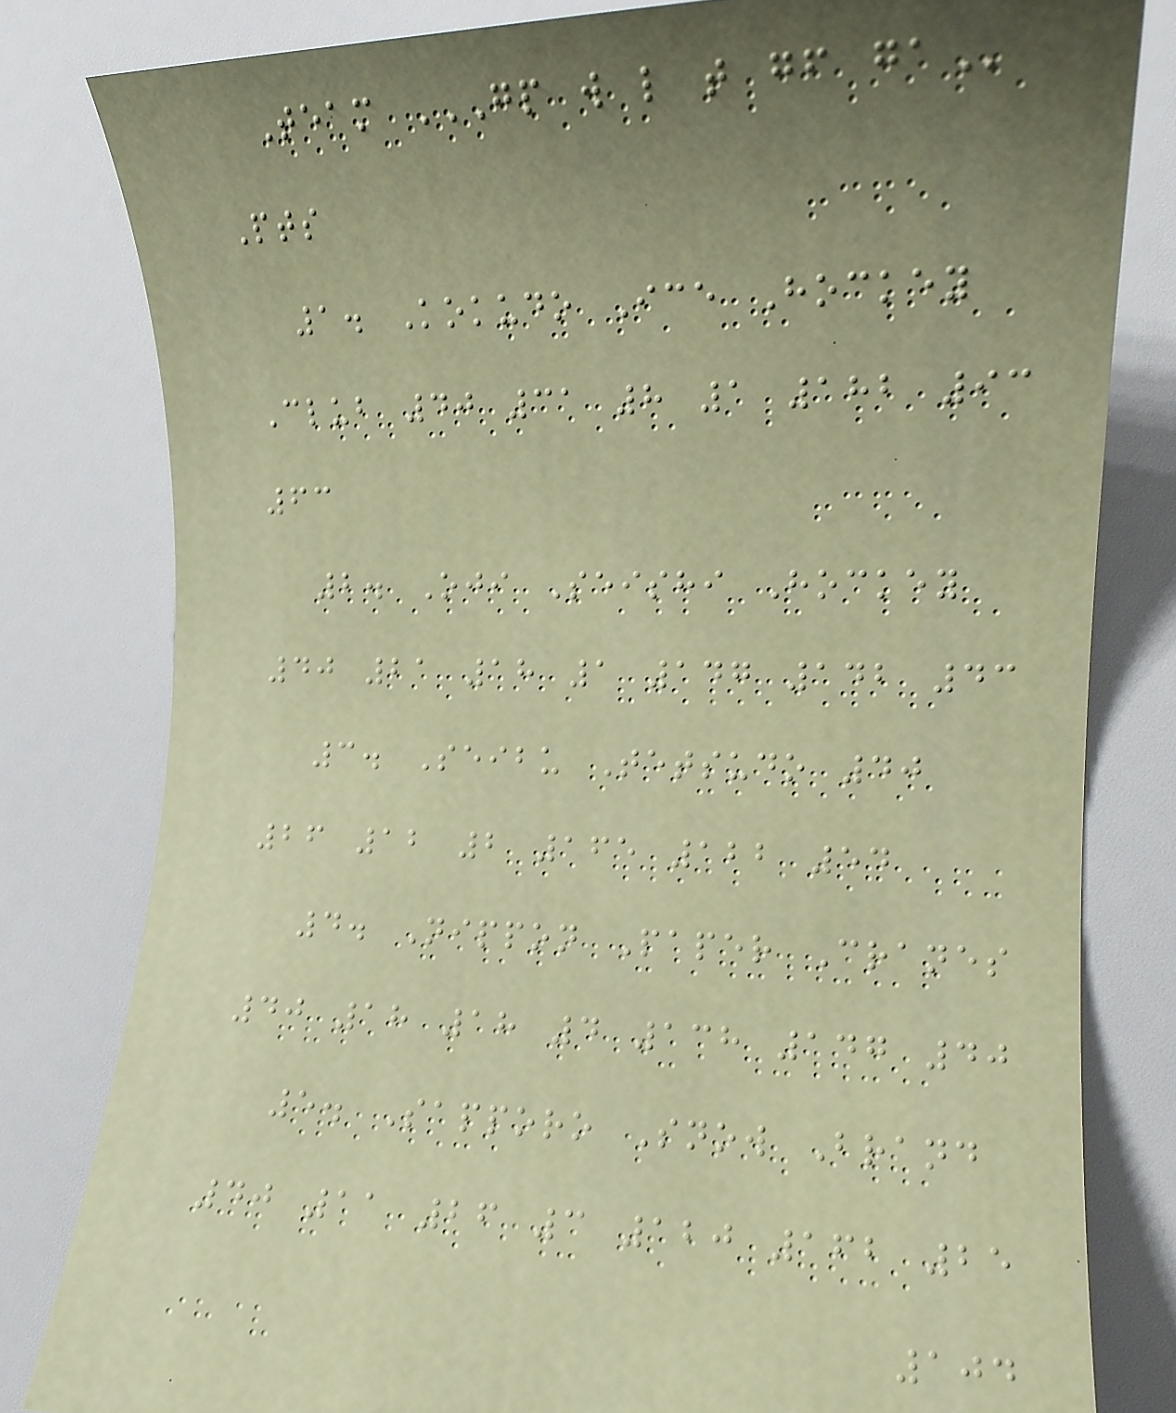Team GP W L T GF GA
Pts
1. Kokudo Ice Hockey
Club 40 31 8 1 182 93
63
2. Oji Seishi Hockey
40 21 18 1 147 142 43
3. Seibu Tetsudo 40
26 12 2 165 122 54
4. Nippon Paper Cranes
40 18 18 4 138 147 40
5. Sapporo Snow Brand
40 11 26 3 120 162 25
104
